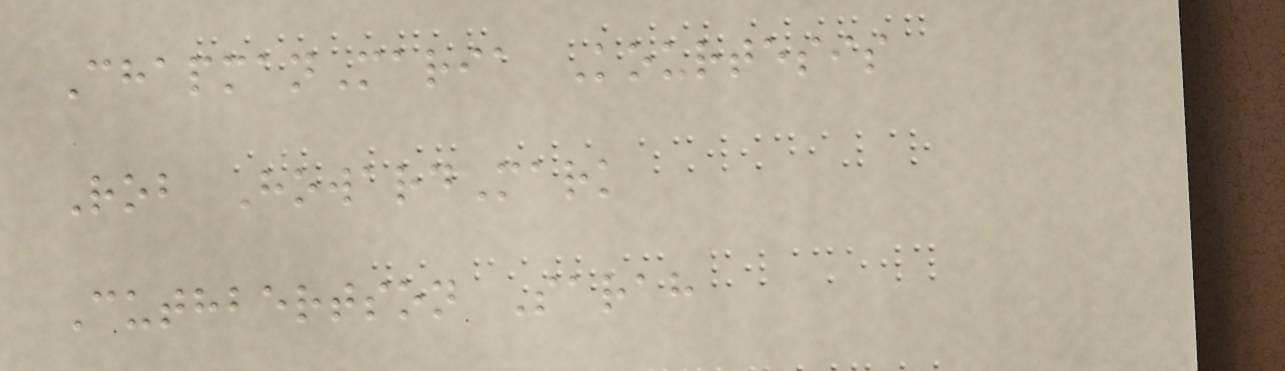ChapmanMaria Kourtesis
Rob HowardMark
Cuthbertson Sarah
